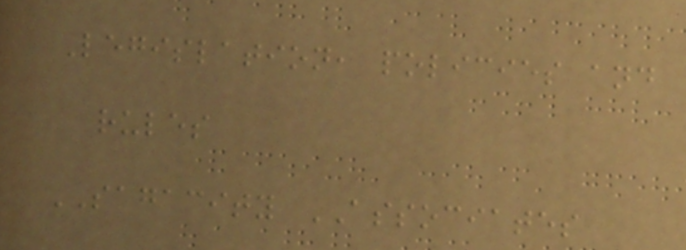Legislation, policies and
rules
SAGACITY ASSOCIATES
